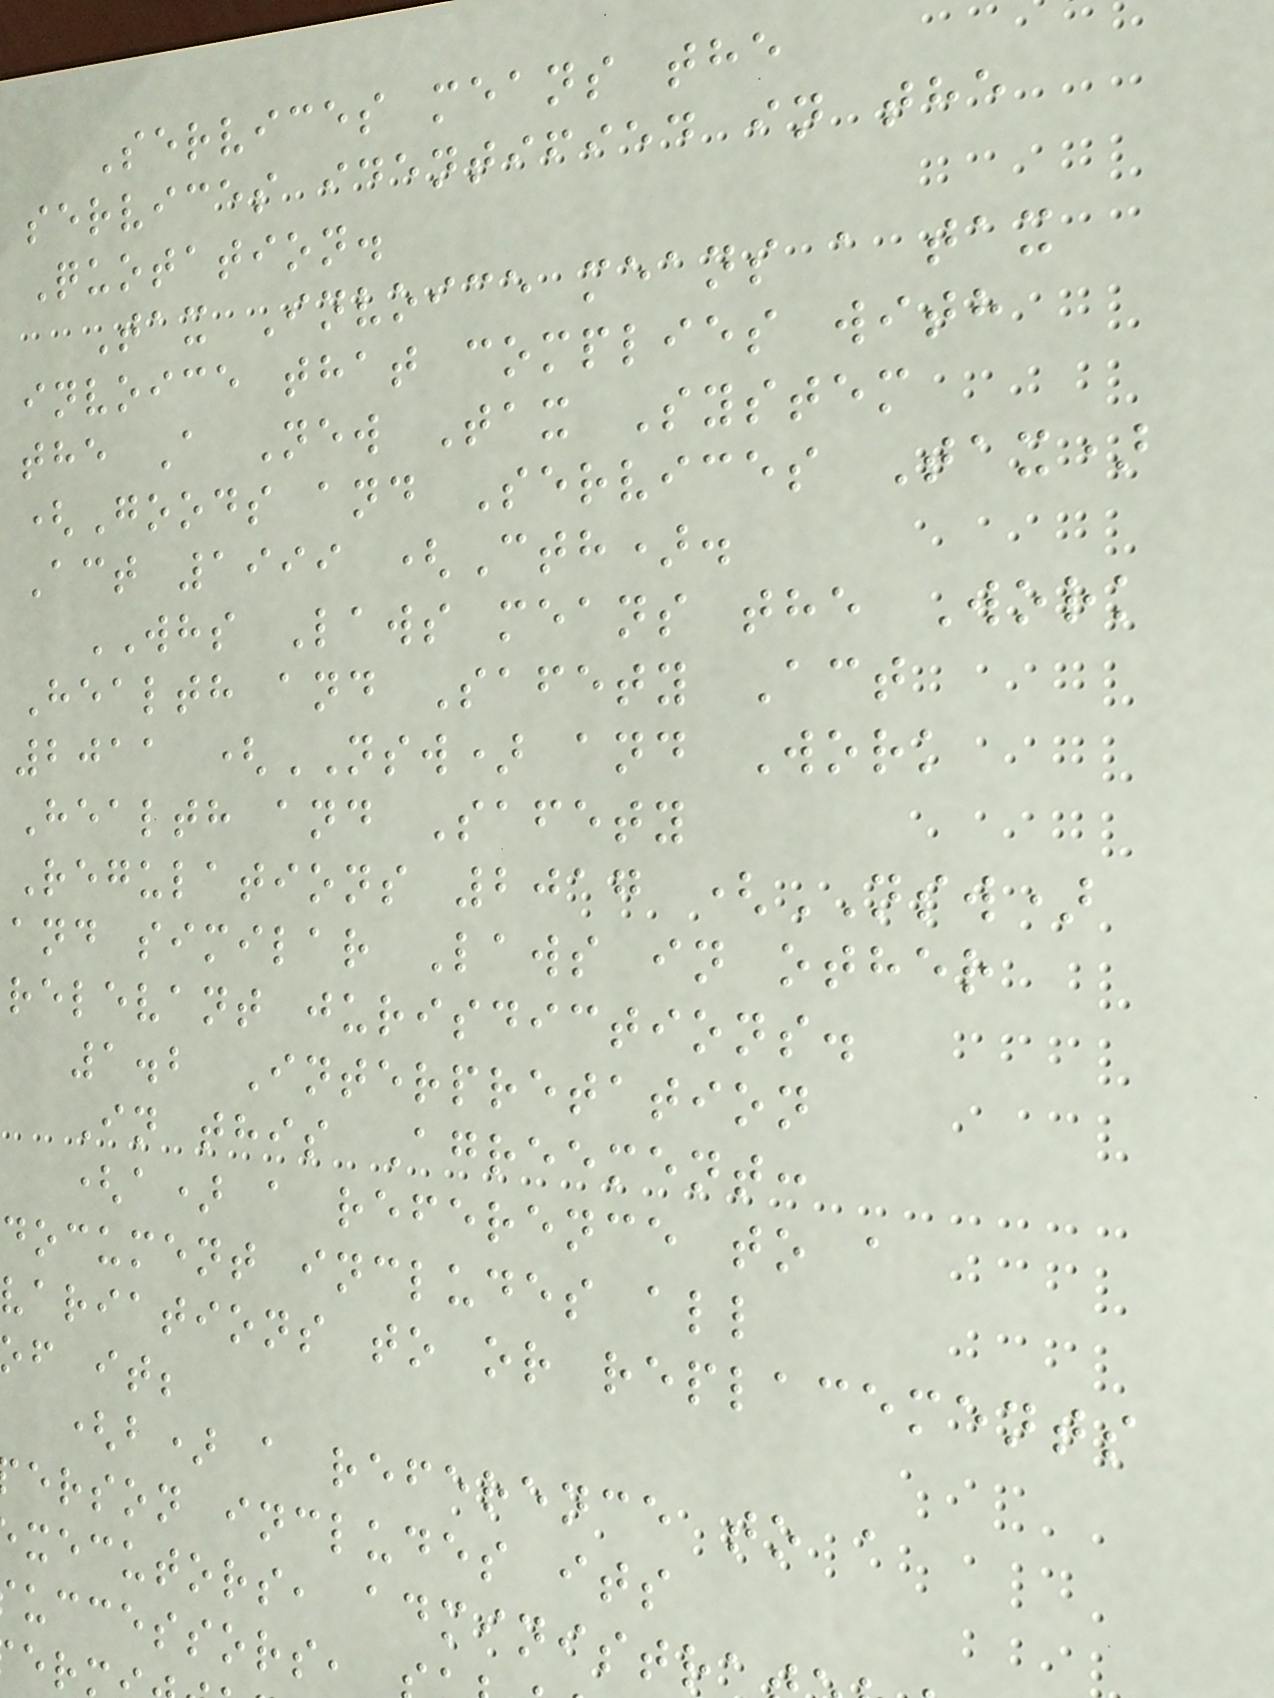Services means the
services identified in the
Quotation.
Tax Invoice means a tax
invoice that complies with
the A New Tax System
(Goods and Services Tax)
Act 1999 (Cth).
WHS Laws means the Work
Health and Safety Act
2011 (NSW) and Work
Health and Safety
Regulations 2017 (NSW)
and similar Laws in other
relevant jurisdictions.
1.2 Interpretation
In this Agreement:
(a) a reference to a
document includes all
variations to or replacements
f it;
(b) a reference to a
erson includes its
xecutors, administr
uccessors,
